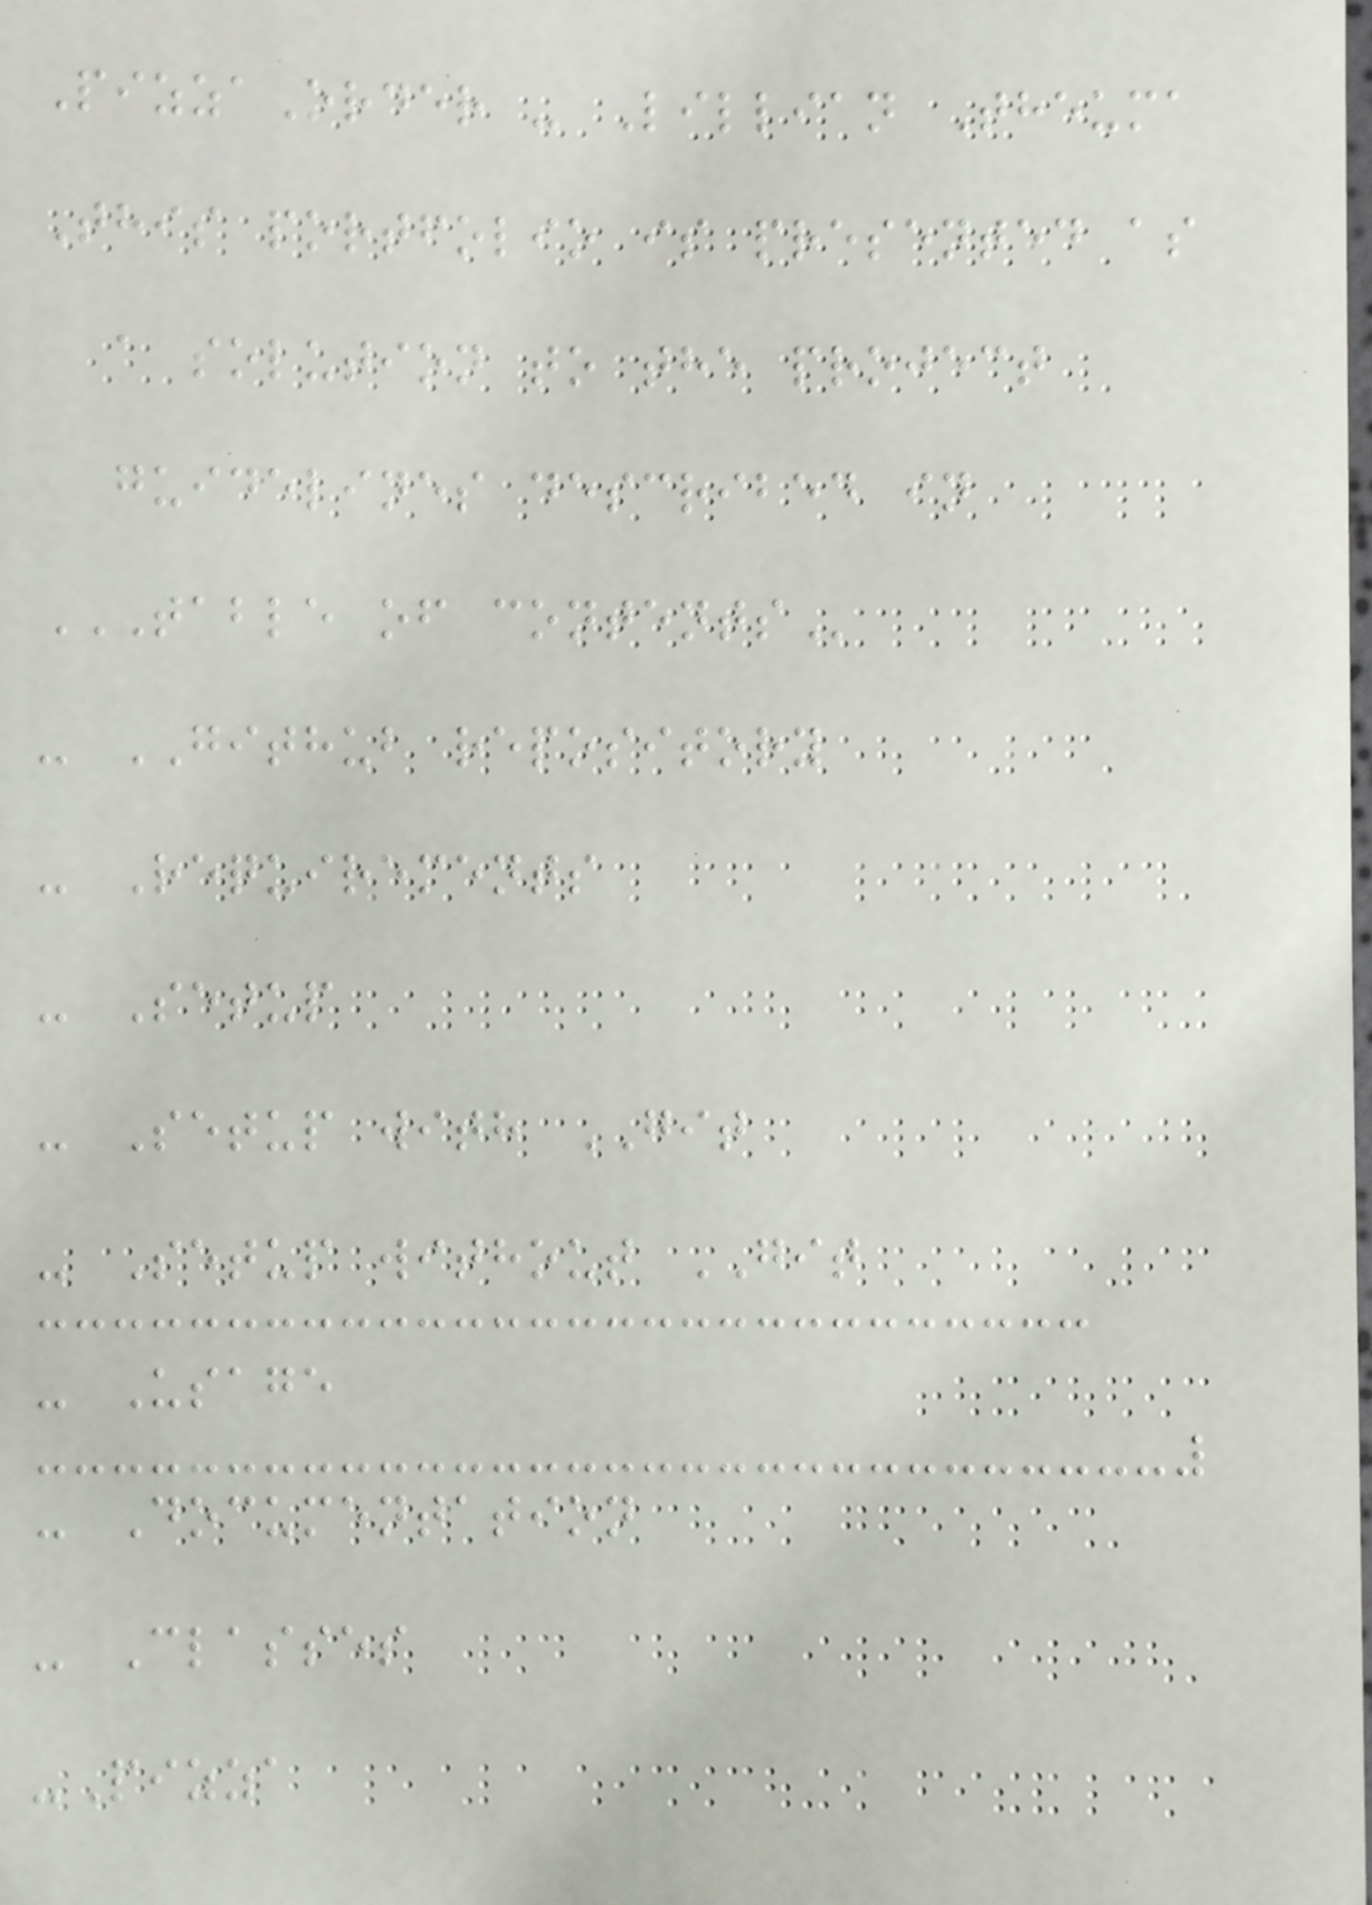PizzaOrder - Lillian Theuma
This portfolio is presented as
a solution to the project
guidelines described in
TABLE OF CONTENTS
- GITHUB repository
- Requirements
- Setup
- Setup with GIT
- Setup without GIT
- Usage
- Documentation
- Classes
-Pizza
